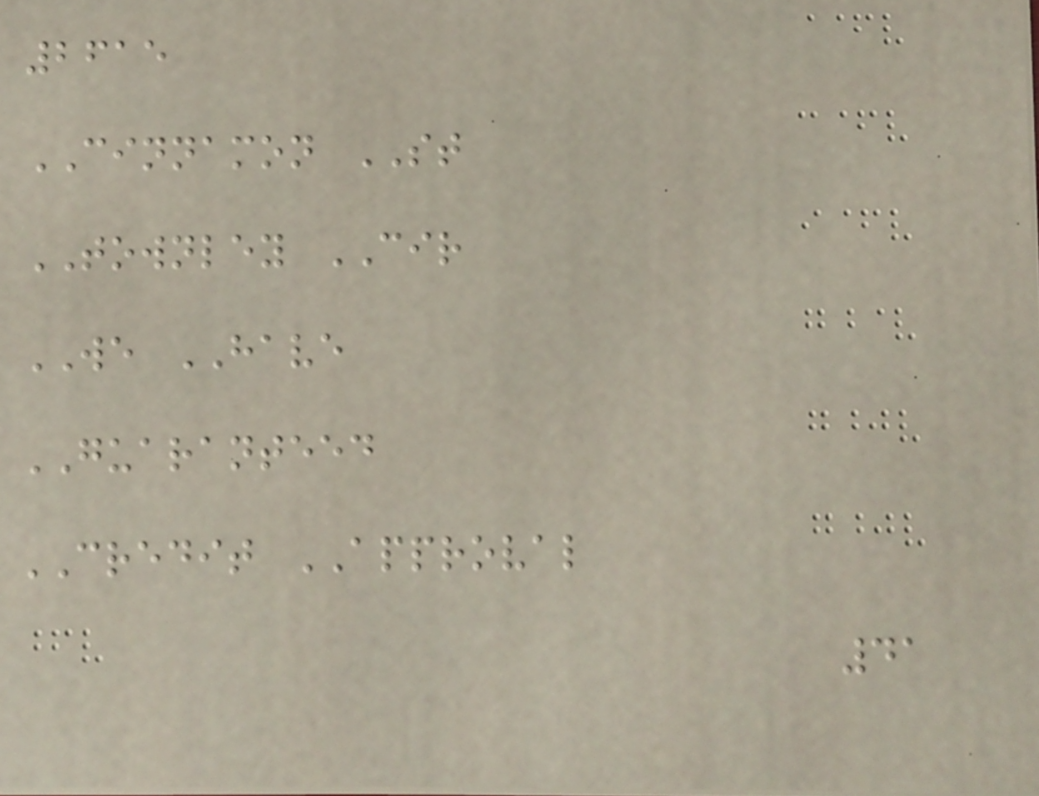2615
CINNAMON ST
TOWNLEY CIR
WE HAVE
GUARANTEED
CREDIT APPROVAL
41
